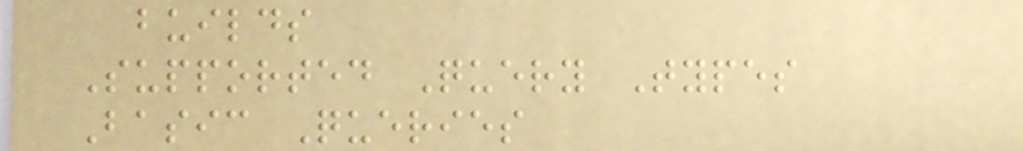builds
Supported Query Types
Basic Queries
